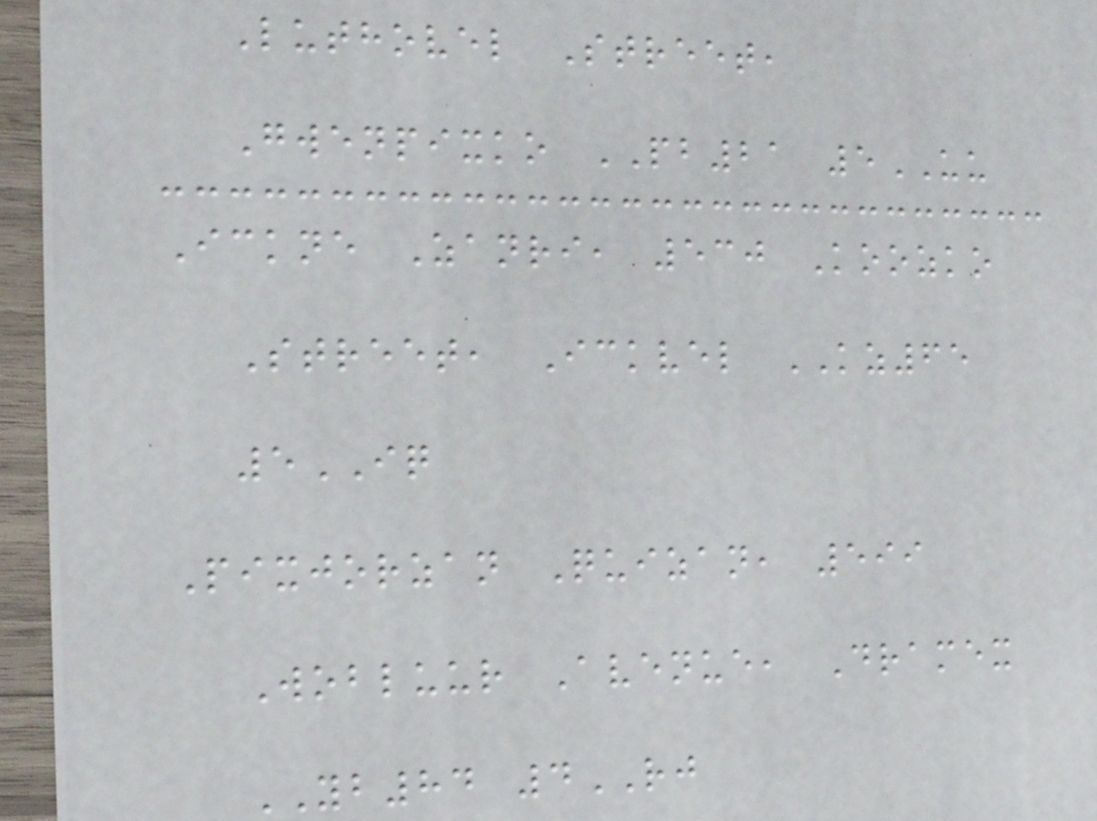Luthovel Street,
Gwenpixko PB21 5UU
Ickne Zanri, 530 Koozko
Street, Ickvel KZ65
5IQ
Pixjorzan Quizan, 599
Wobluur Avenue, Dramex
YB84 4RJ
